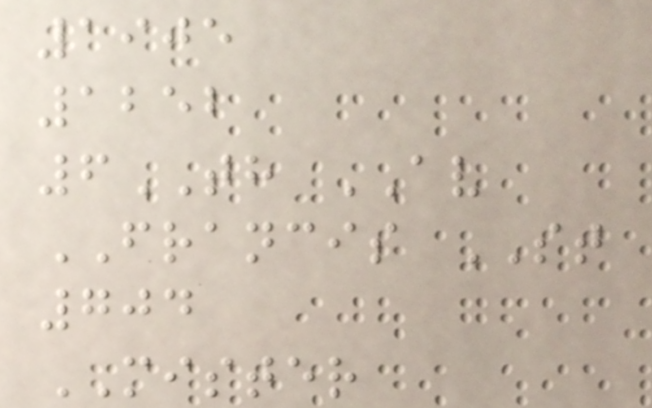1905
1252
6TH AV
FRANCIS ST
704
MISTER
